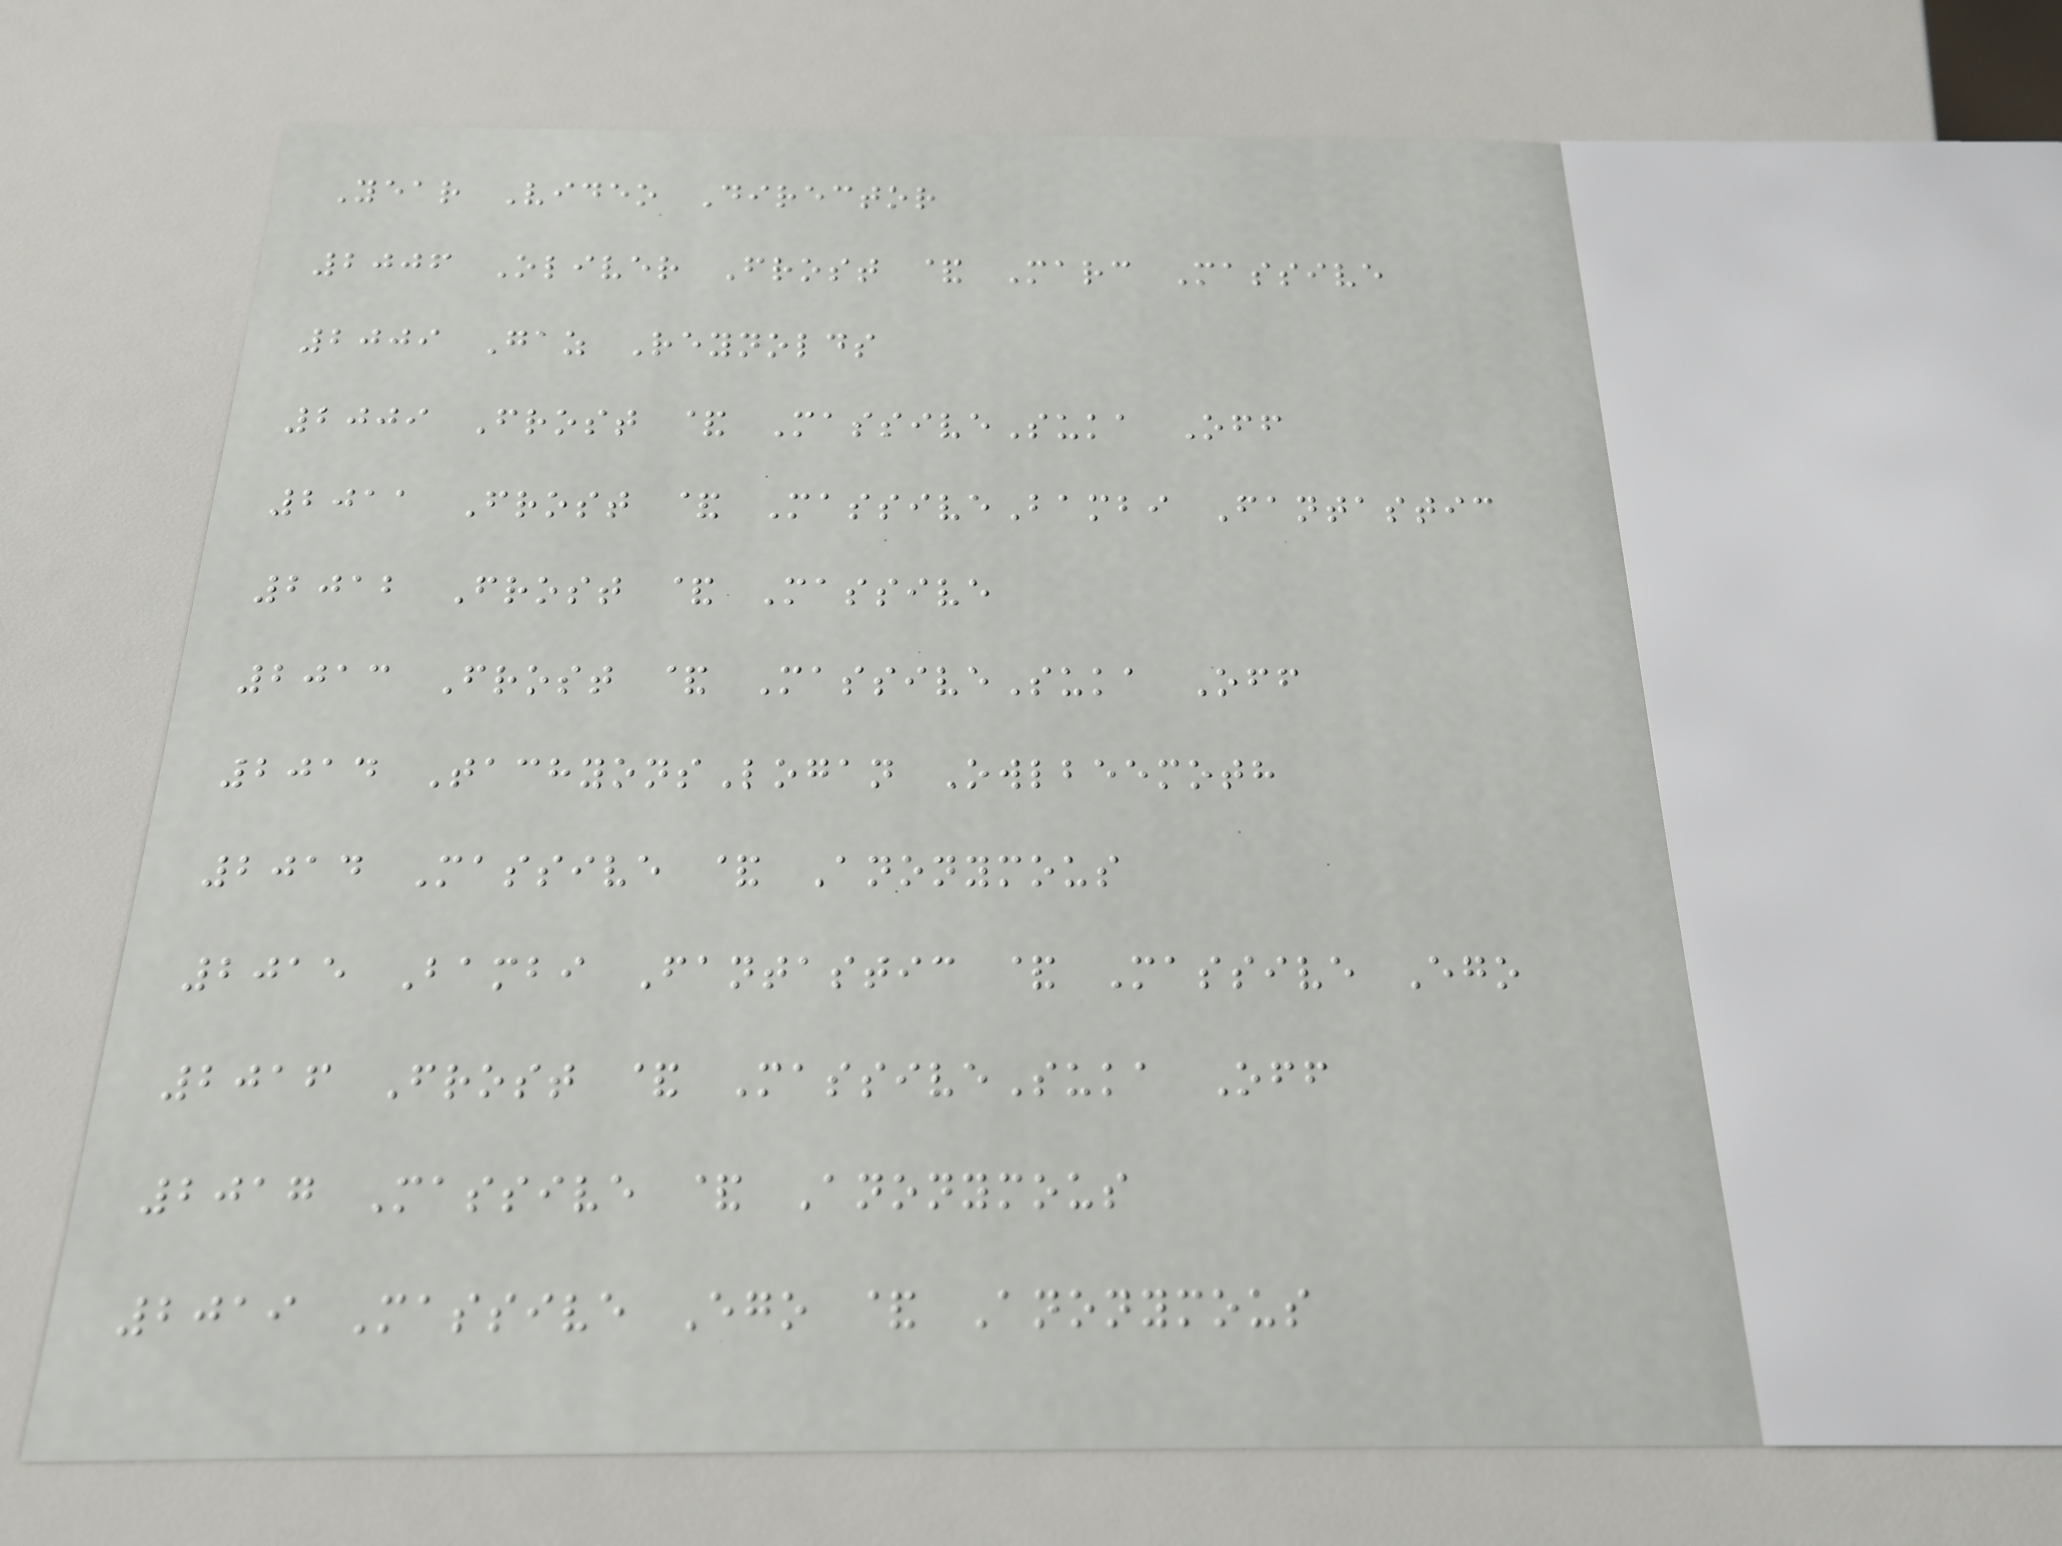Year Video Director
2006 Oliver Frost & Marc Massive
2009 Gaz Reynolds
2009 Frost & MassiveSuka Off
2011 Frost & MassiveBambi Fantastic
2012 Frost & Massive
2013 Frost & MassiveSuka Off
2014 TachyonsLogan Owlbeemoth
2014 Massive & Anonymous
2015 Bambi Fantastic & Massive Ego
2016 Frost & MassiveSuka Off
2017 Massive & Anonymous
2019 Massive Ego & Anonymous
